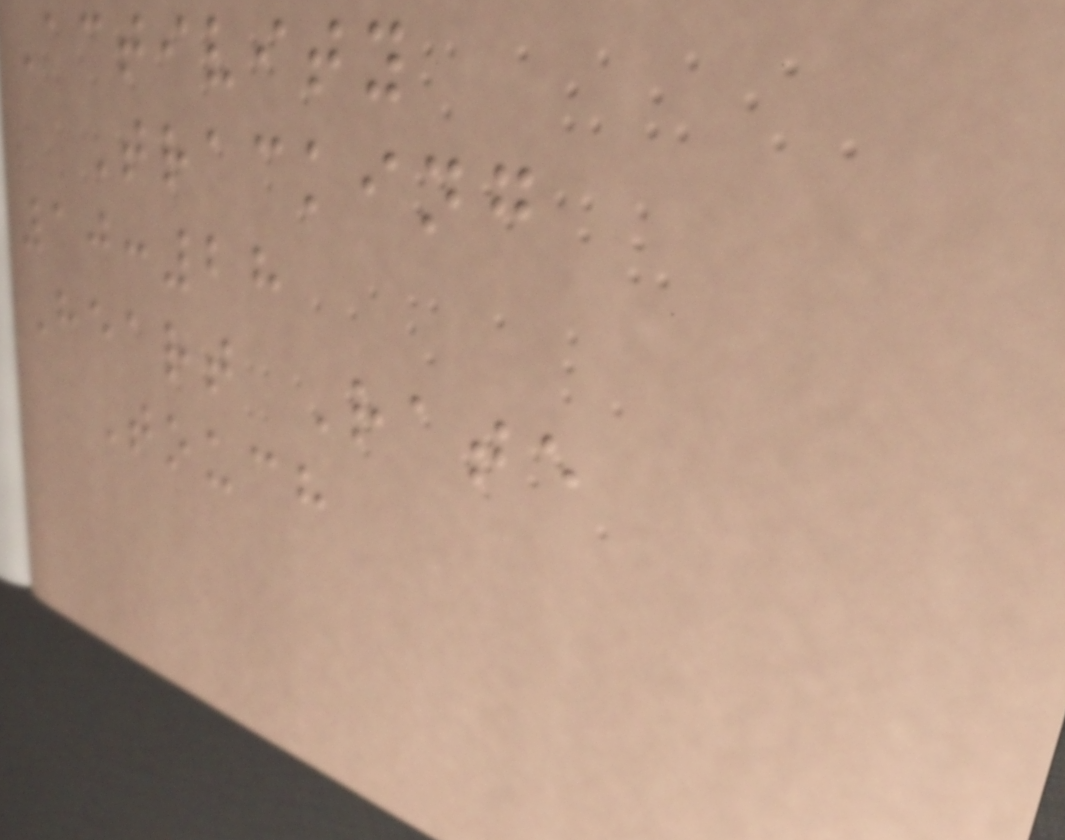Activity
Tracking
10:28
Heart Rate
Touch
